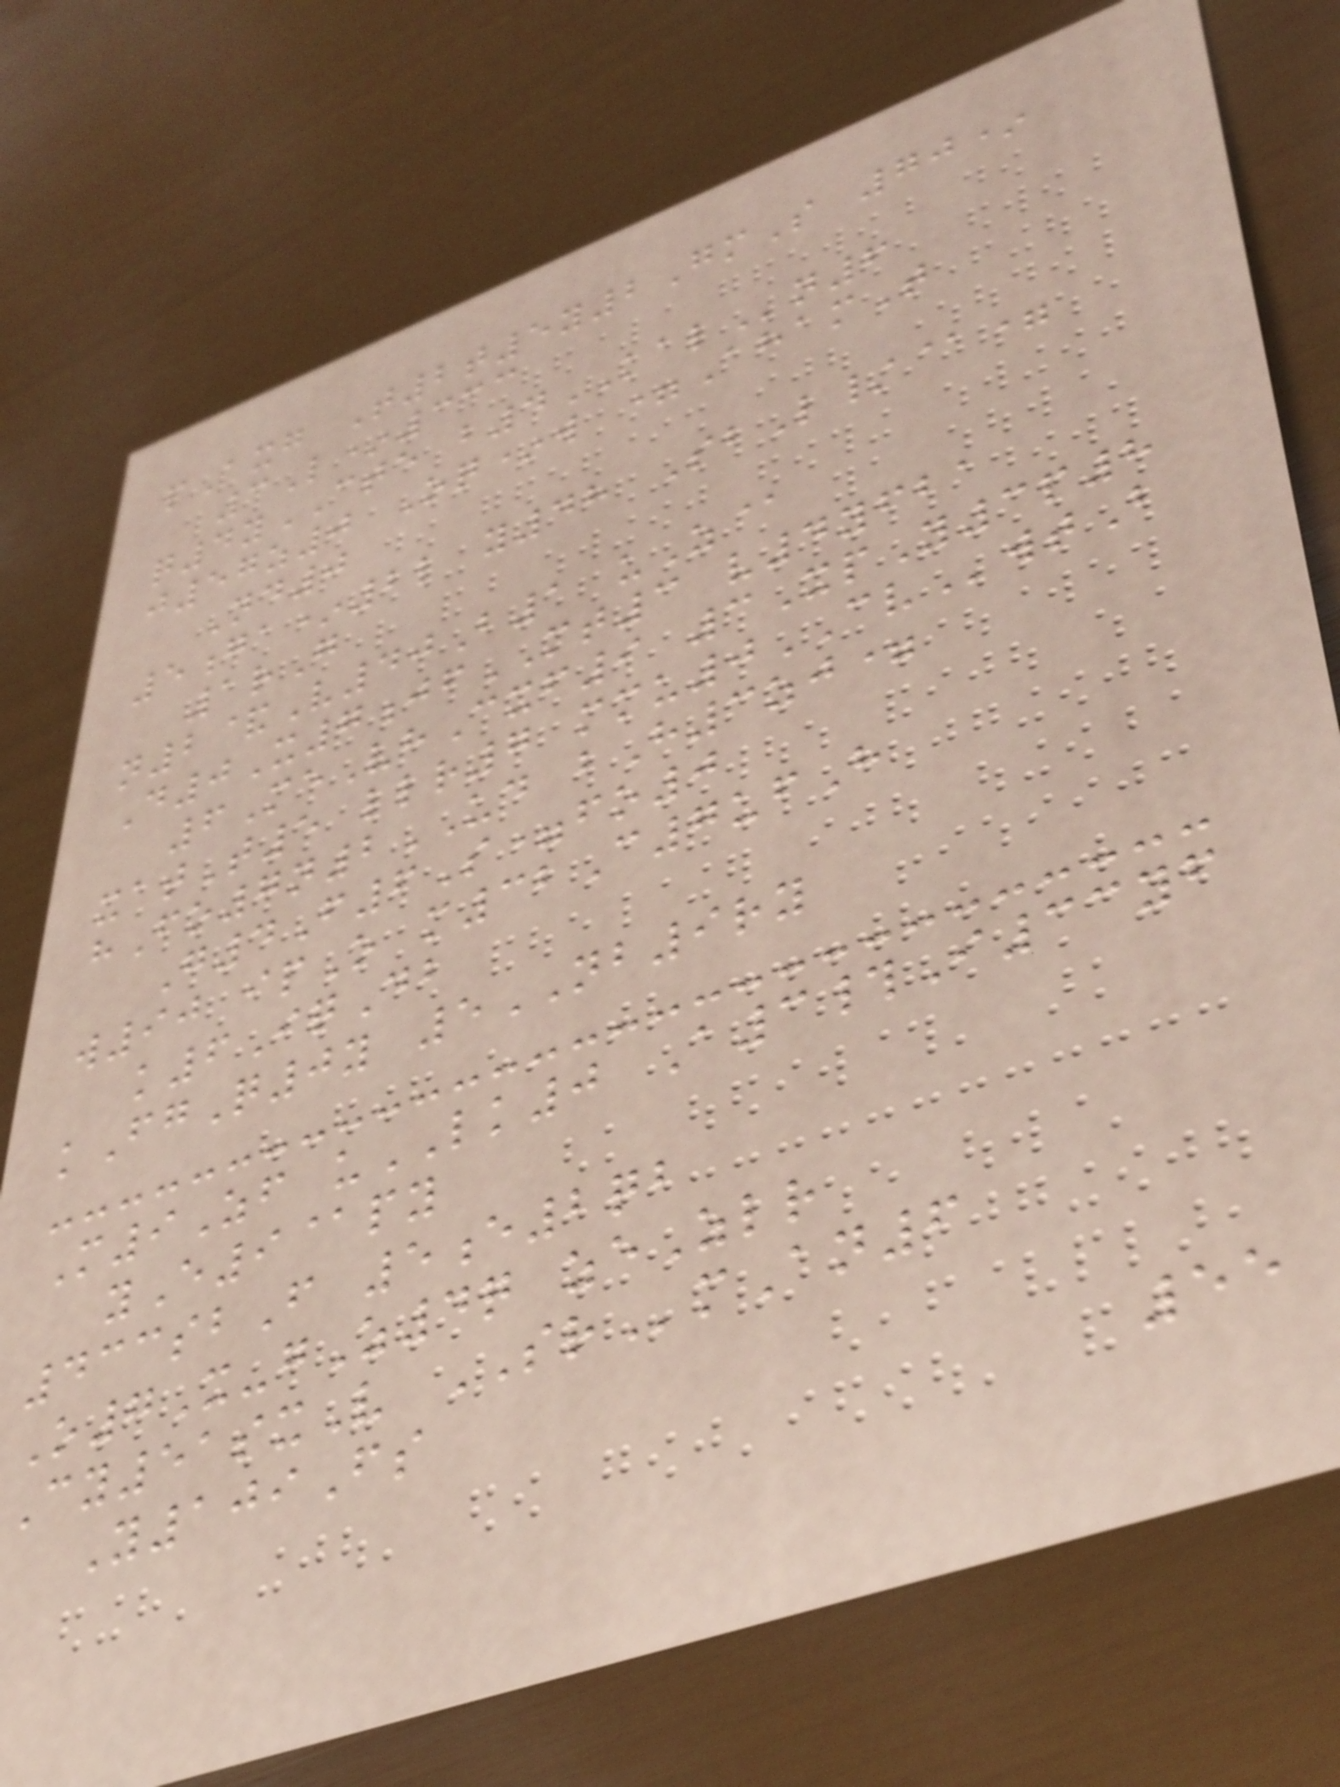pAxg T2t5y2GmS 70*
3L*333
q4yCTE b4KALn6
j57z0 Oq*w =AhamT
Nd0
5ga*2l y48 SbL/@=
1rG
n2&V40B1 uZ@
D0X7jfMT3 v4yfba
6MeVhCxf9 3XpY3p8
xatT5 llr7 mmu0CVwtB
hFo7n2UD bH3zj=
G4F6S=fo0
w90 ipO m32C7ufH
k6IqDb
kFgQ0y 5NB9ry
M9Zf uLK0 A3#I33yf
yE9@py
433sbF 5e2qb
O7X-gZ4q zeZlr
Cy51sxV SRmAn6
Y109Fs
55
